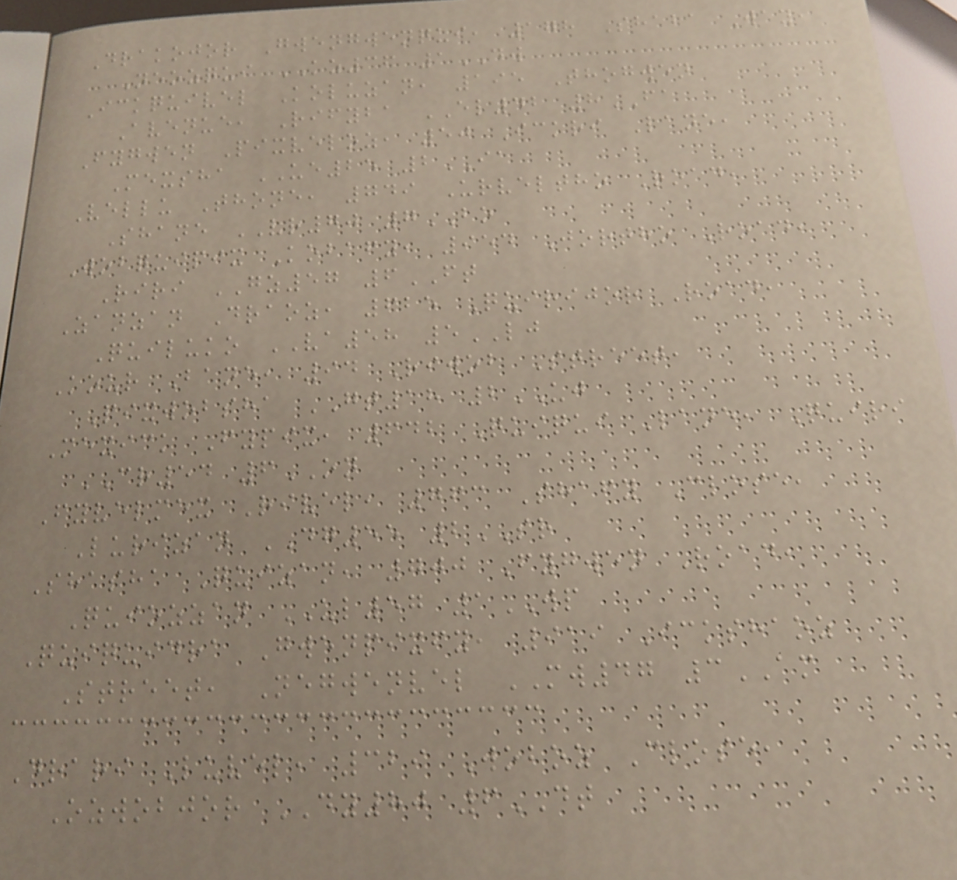Drakojor Gwengwenqui, 178 Shaba Way,
Neozqui KZ36 1DW
Ickquivel Koluzan, 195 Thogwen
Avenue, Rifyba EL42 8FA
Fygwen Pixveloz, 50 Ickri Lane,
Mexsha UE25 2IA
Vellu Thone, 749 Urveltho Road,
Shane VR70 7BO
Wobquipix Kobafy, 954 Jortho Road,
Riri GZ57 6FT
Zanzan Draoz, 625 Quirijor Road,
Quiluko VA58 5LJ
Kour Bane, 94 Riwob Street,
Pixwobsha GT18 2UJ
Mexick Fypix, 642 Quiqui Lane, Quiri
CR54 6ON
Fyvelmex Rivel, 763 Shafy Close,
Lurizan DG55 2SR
Shasha Quizan, 700 Fygwen Road,
Quiozzan UL57 1WP
Quiquidra Gwenpixfy, 919 Ickshaoz
Street, Negwenvel MW47 3AM
Drari Luvel, 329 Woboz Close,
Ozwobjor DY80 6DT
